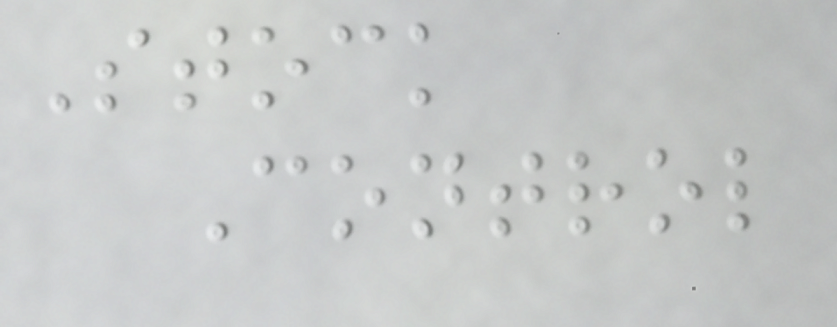Stock
Control
